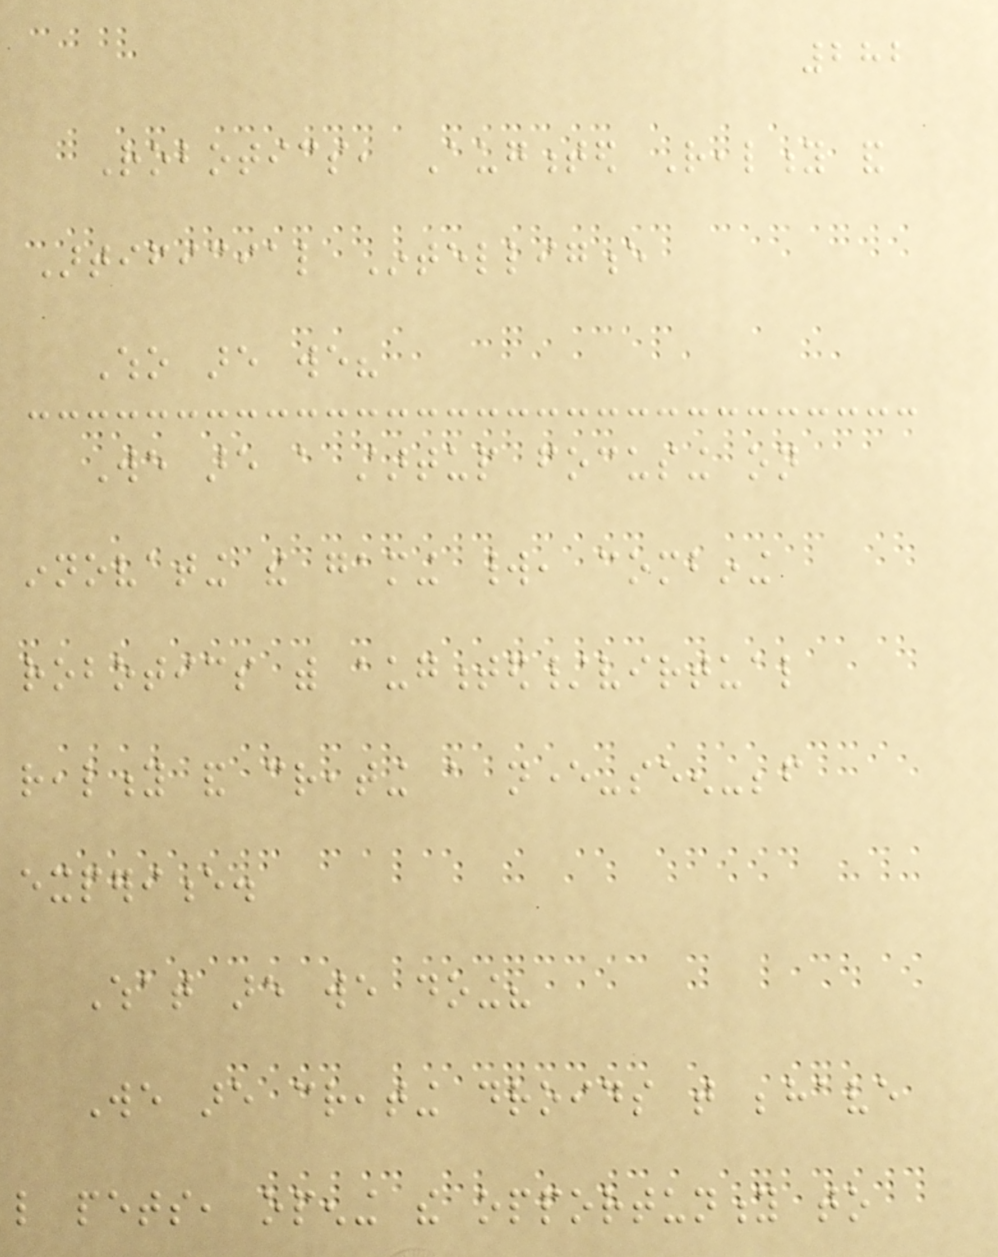282
Robotics, Augmented Reality and
Artificial Intelligence
Who are we?
We are a startup focusing on
innovating the gaming world, combining
robotics with augmented/virtual
reality and creating a never-seen-before
experience.
What are we doing?
We are creating droids that behave
like pets, opening the opportunity to
